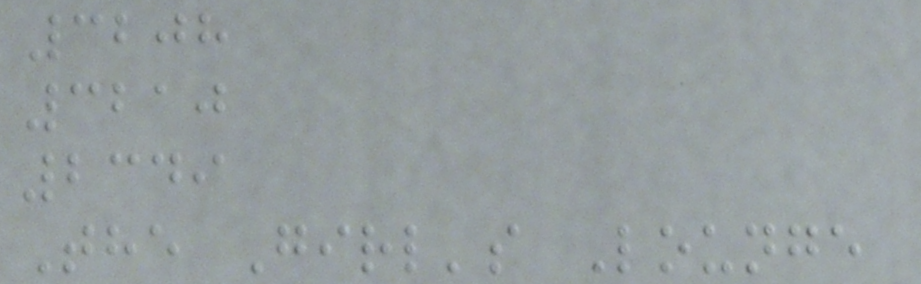3208
3210
2349
The Girl's Lounge
